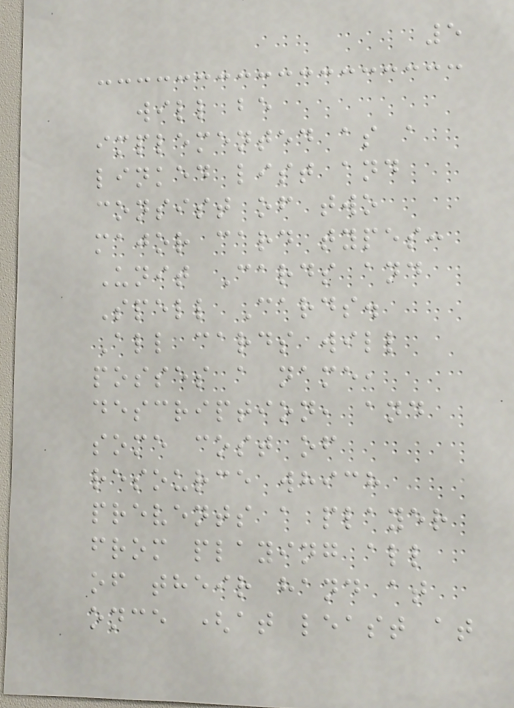5
will be
implemented as a
linked list and
consist of two
major card types:
Unit Cards and
Spell Cards.
All cards will
posses a name,
description, and
some cost of
resource which
prevents a player
from playing all
of their hand at
once (at least at
